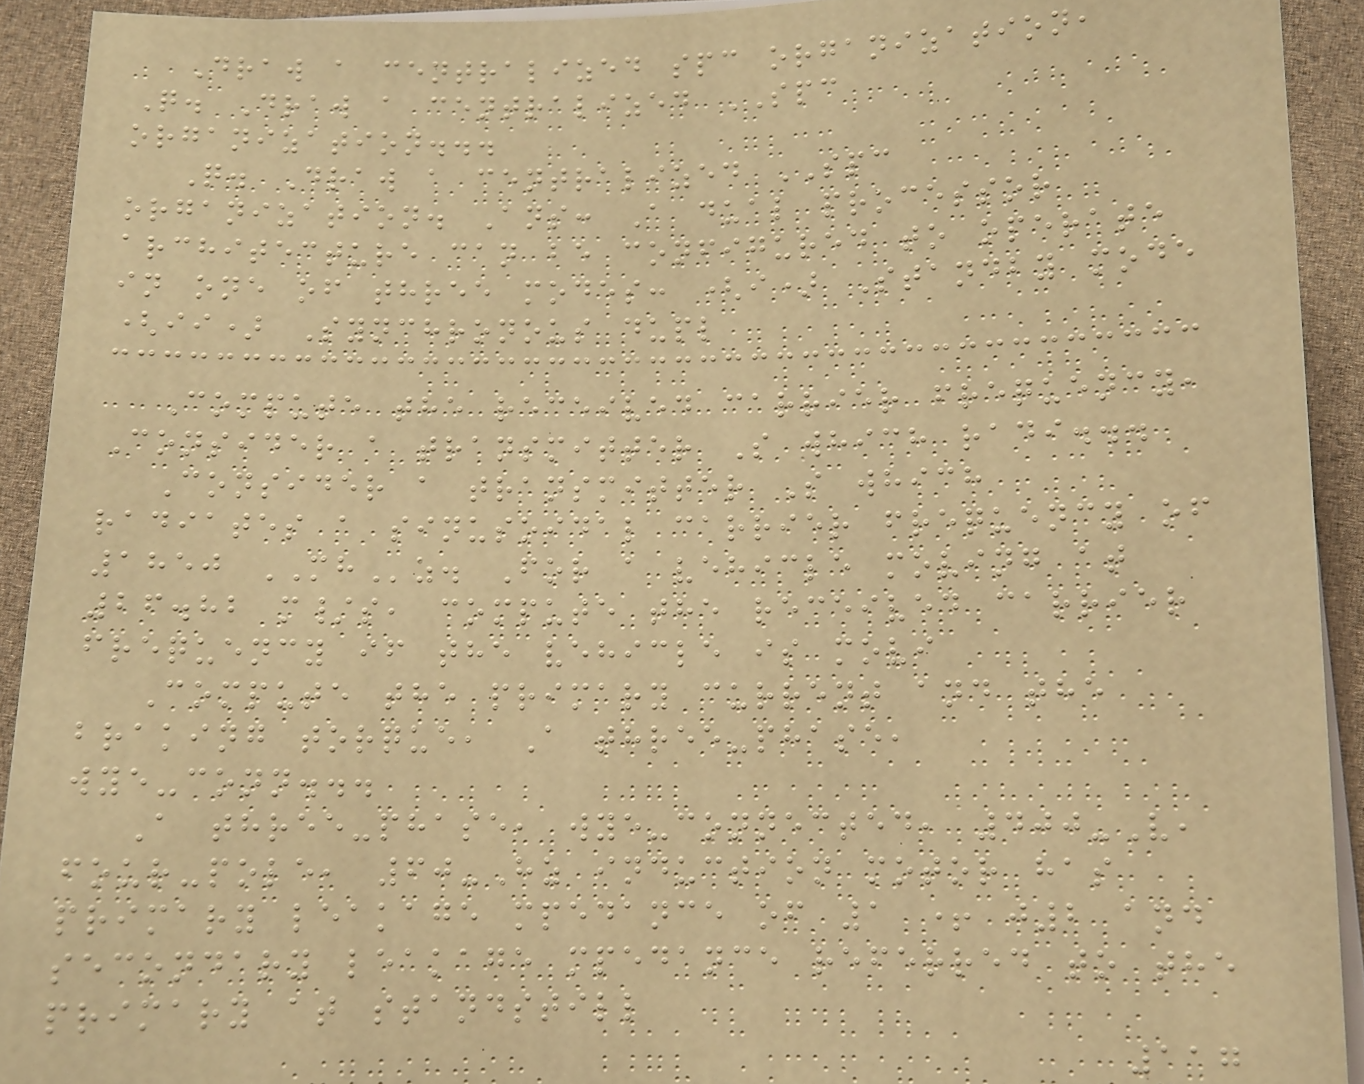Draw a centralized spc organization,
Q. Draw a centralized SPC
organization...
Q. Draw a centralized SPC
organization. Ans: A dual processor
architecture can be configured to operate
in one of three modes: (i) Standby mode
(ii) Synchronous dupl
Compute the received carrier frequency,
Consider a transmitter S which radi...
Consider a transmitter S which
radiates a sinusoidal carrier frequency of
1850 MHz. For a vehicle moving at
26.82 m/s, compute the received carrier
frequency if the vehicle is movi
Compute the primary current and the
braking torque, A three-phase,
wye-conn...
A three-phase, wye-connected, 400-V,
four-pole, 60-Hz induction motor has
primary leakage mpedance of 1 + j2 and
secondary leakage mpedance referred to the
primary at standstill
117
